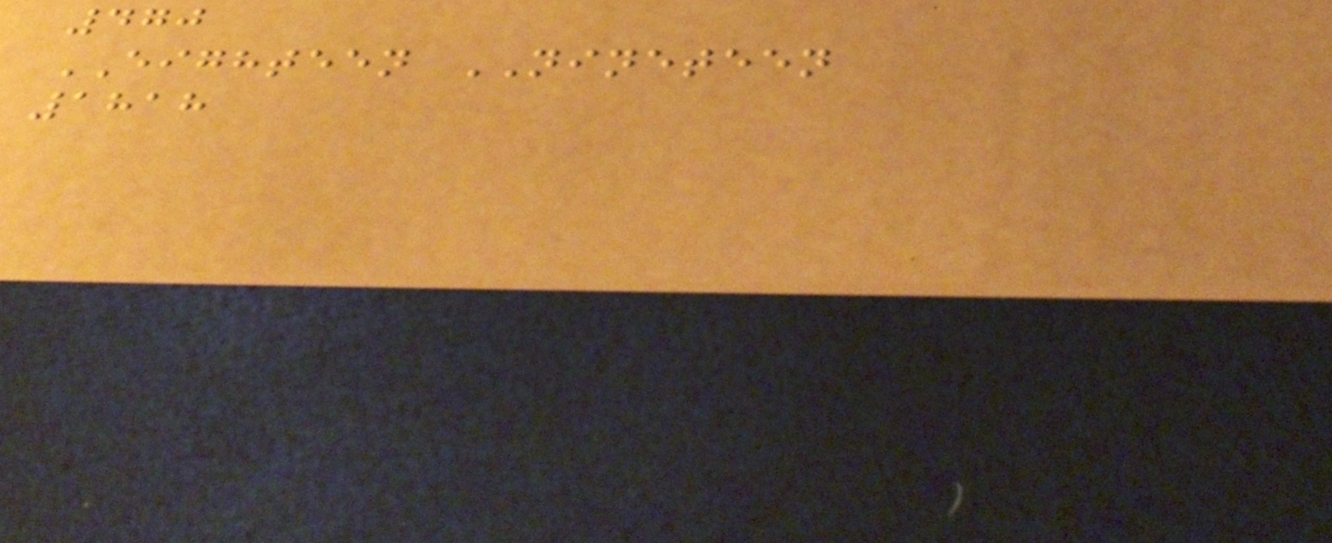470
EIGHTEEN NINETEEN
1818
